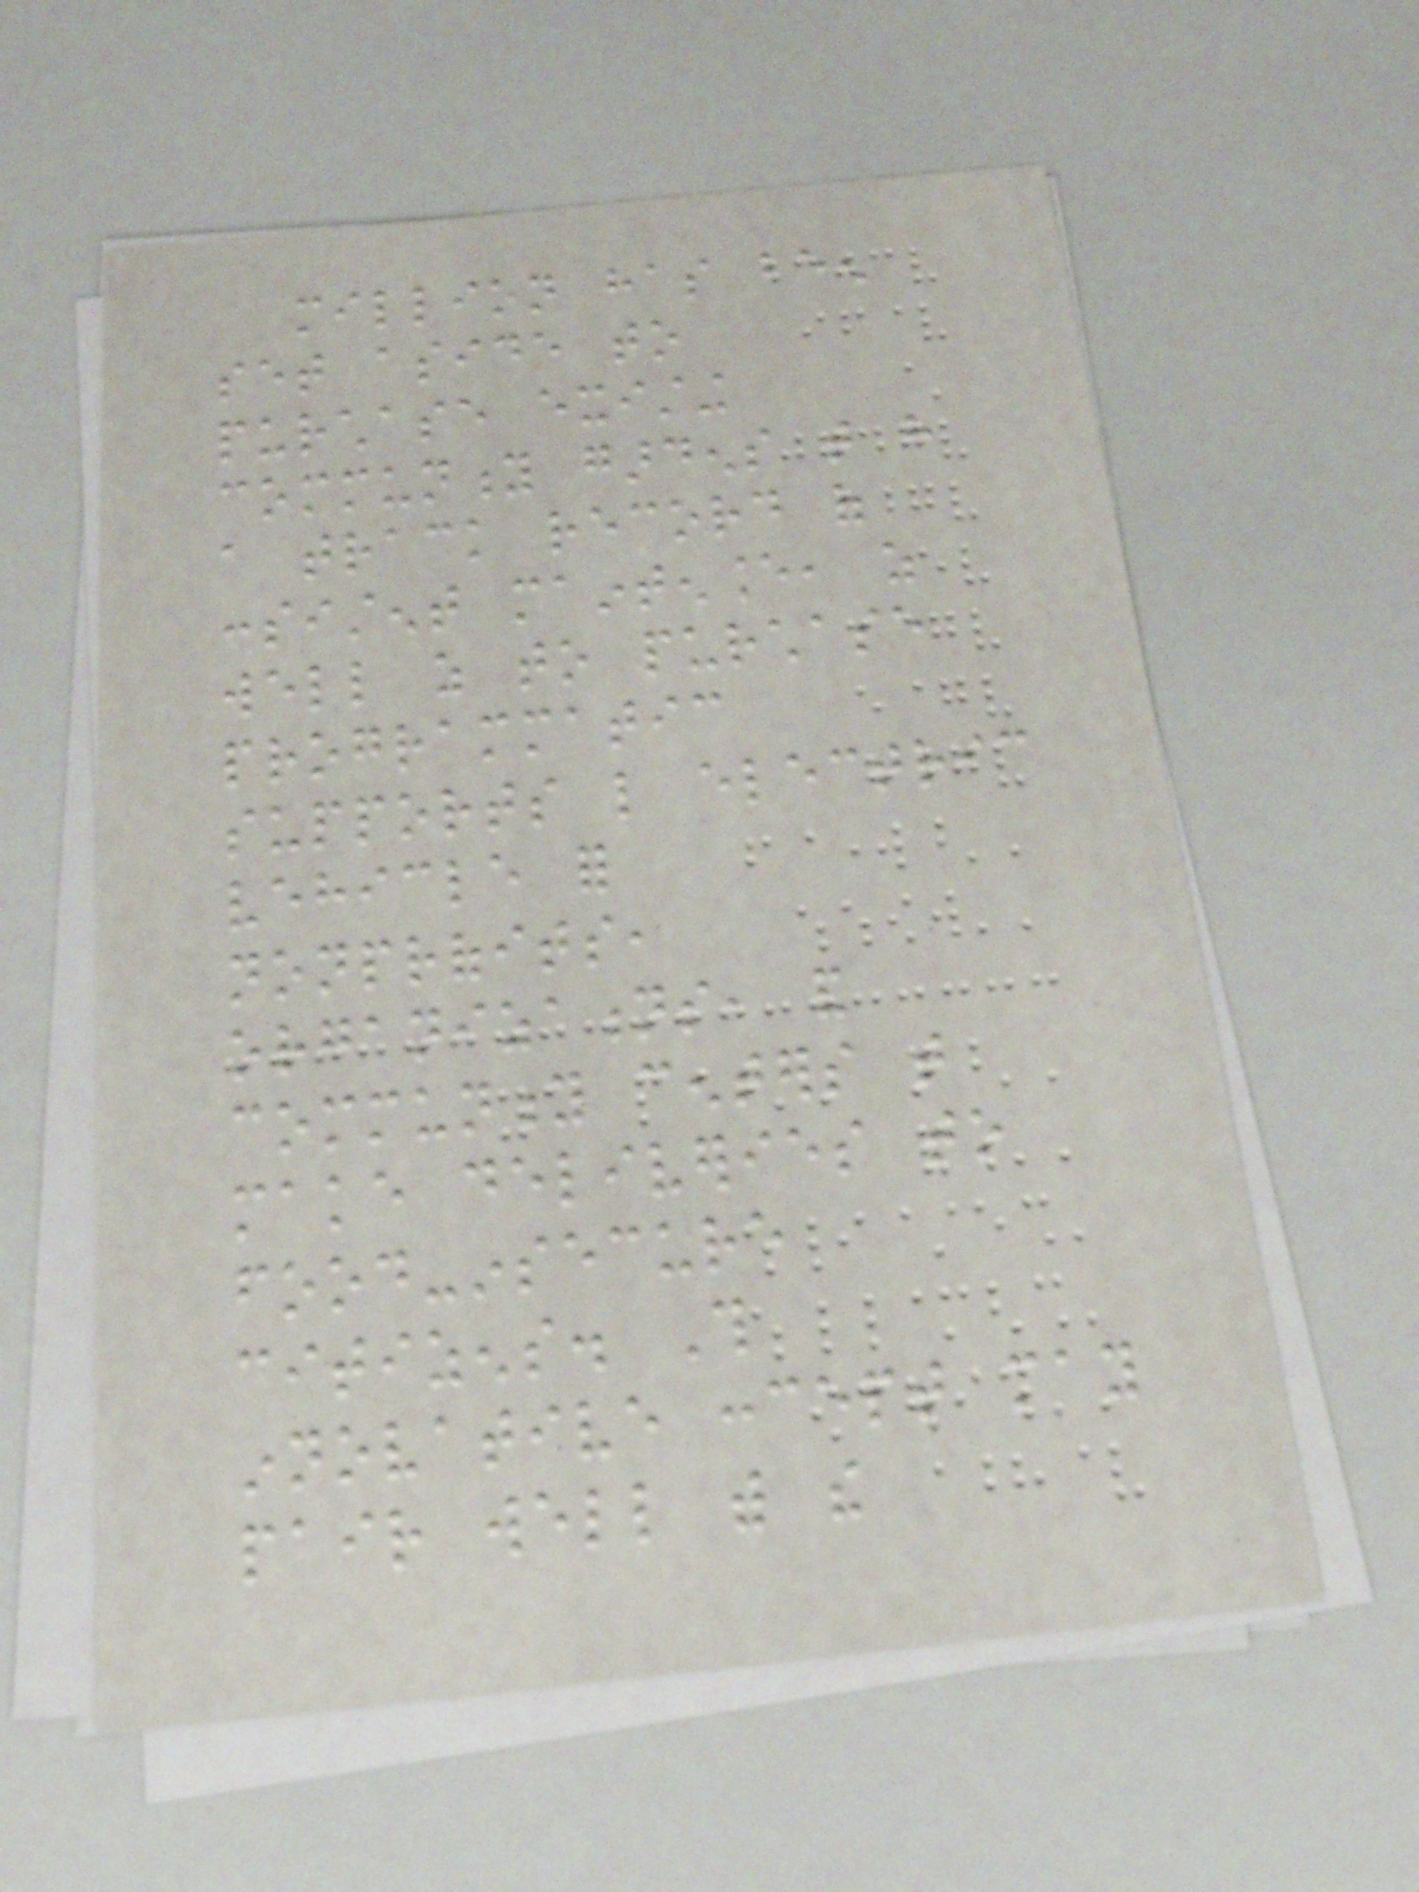million has been
set aside to
purchase existing
community gardens that have
a track record of
consistent maintenance, as
well as to purchase
programmatic
supports like electric
vehicle for
nonprofits,
organizations, and
community centers that
make deliveries to
food-insecure
citizens. This
innovative concept may
pair well with the
